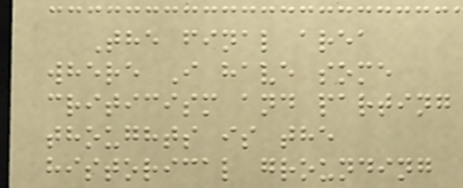The final area
where I have some
criticism and parting
thoughts is the
historical grounding
